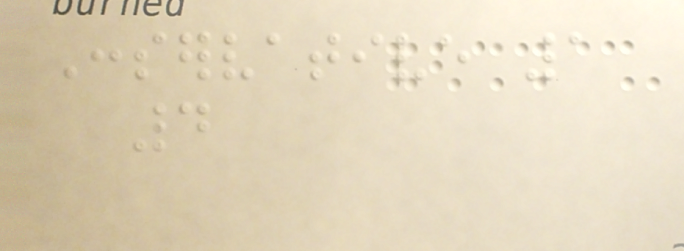Conservative 1
4
